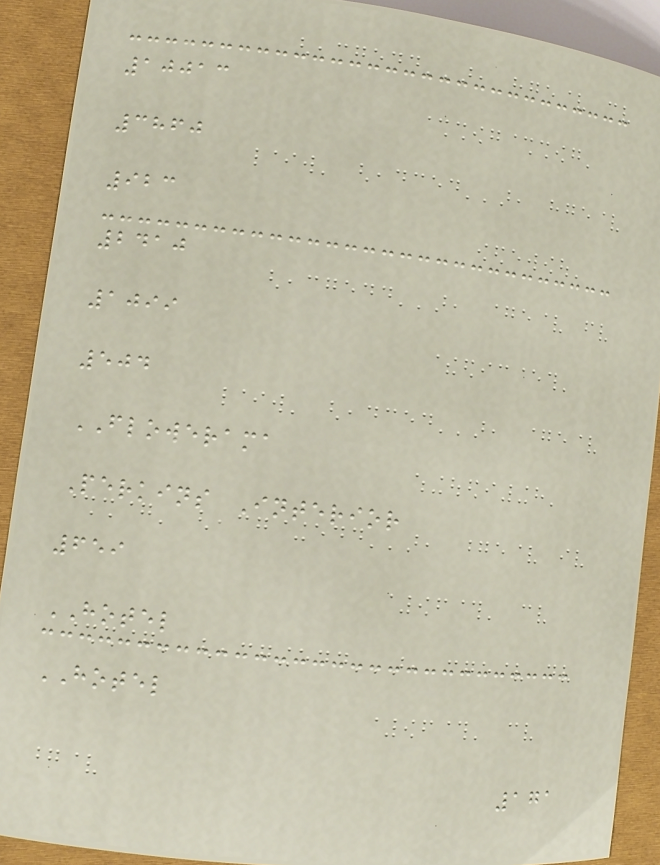10013
3860
923
2410
1099
504
FLOWERAMA
Perkins Interior
659
HOTEL
HOTEL
171
